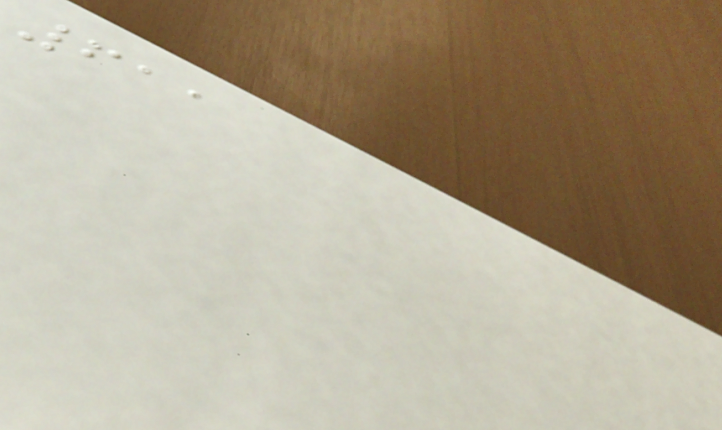611
